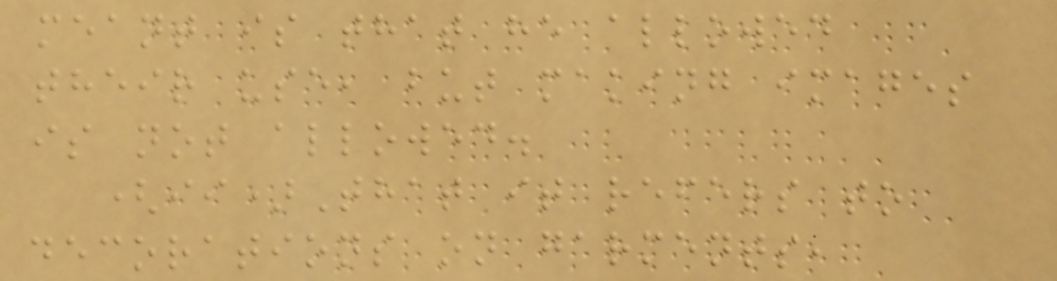meant is that he allowed
their use, but making images
is not allowed.
(ii)That it refers to
decorations on garments,
